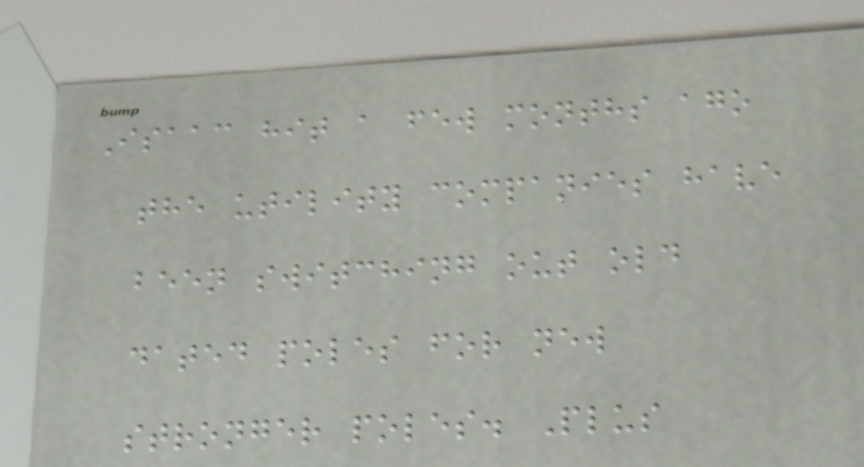Isaac hit a few months ago
the utility companies have
been switching out old
dated poles for new
stronger poles. Plus
